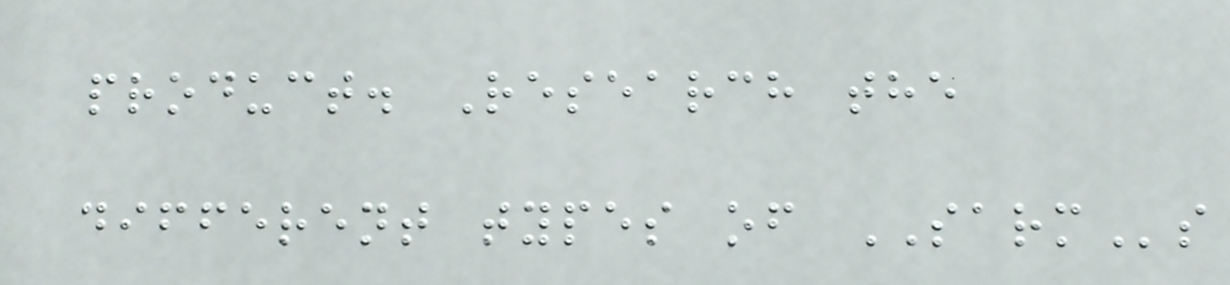product. Research the
different types of SARMs
